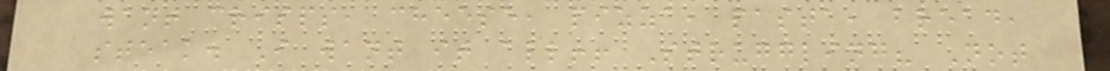want crisps, cheese, pizza, pasta, bread,
steak. I want it all!! Struggling? Not
